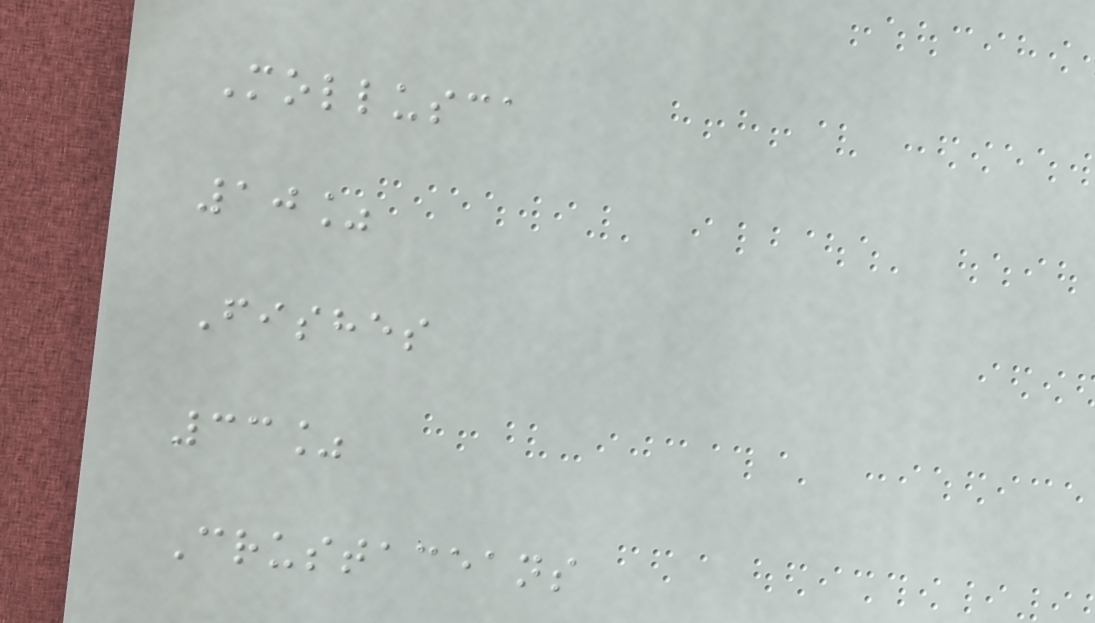Mollusca
10%
Fishes
33%
Crustaceans
